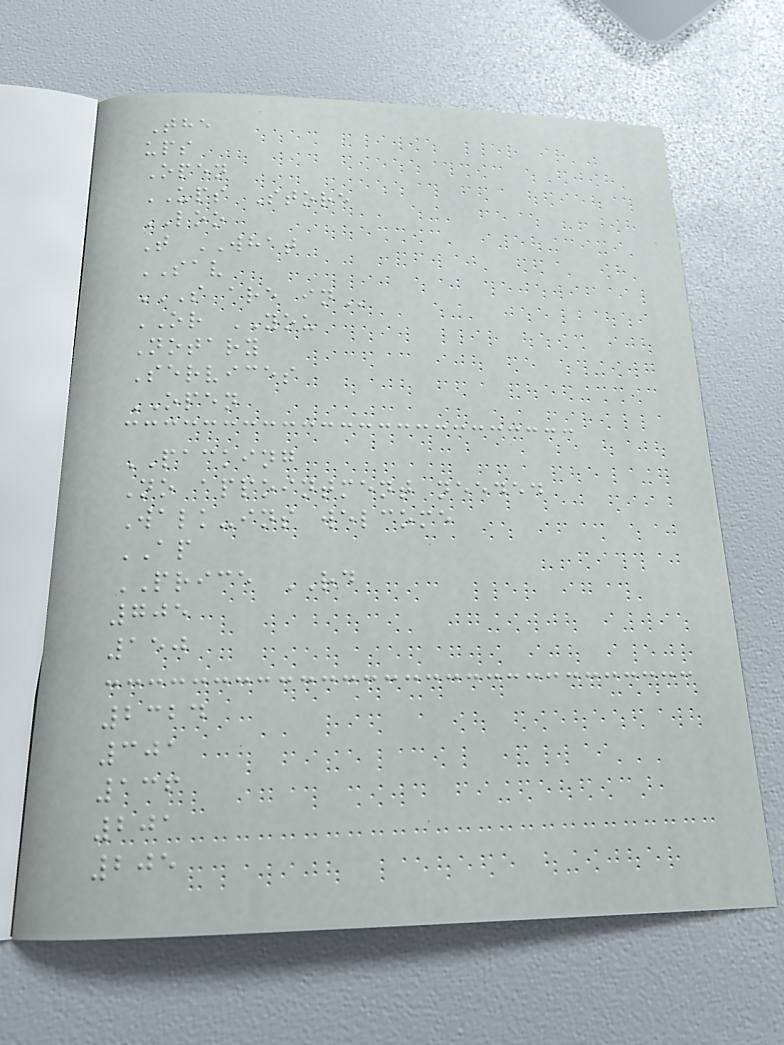The
ups
Open
UPS Store
LOO
T WHAT
SAV
S ARE IN
OR YOU
Notary
Services
OPEN
PACKING
No appointment needed
Walk-ins welcome
AP
PRICE RD
705
150
2324
301
136
201
205
